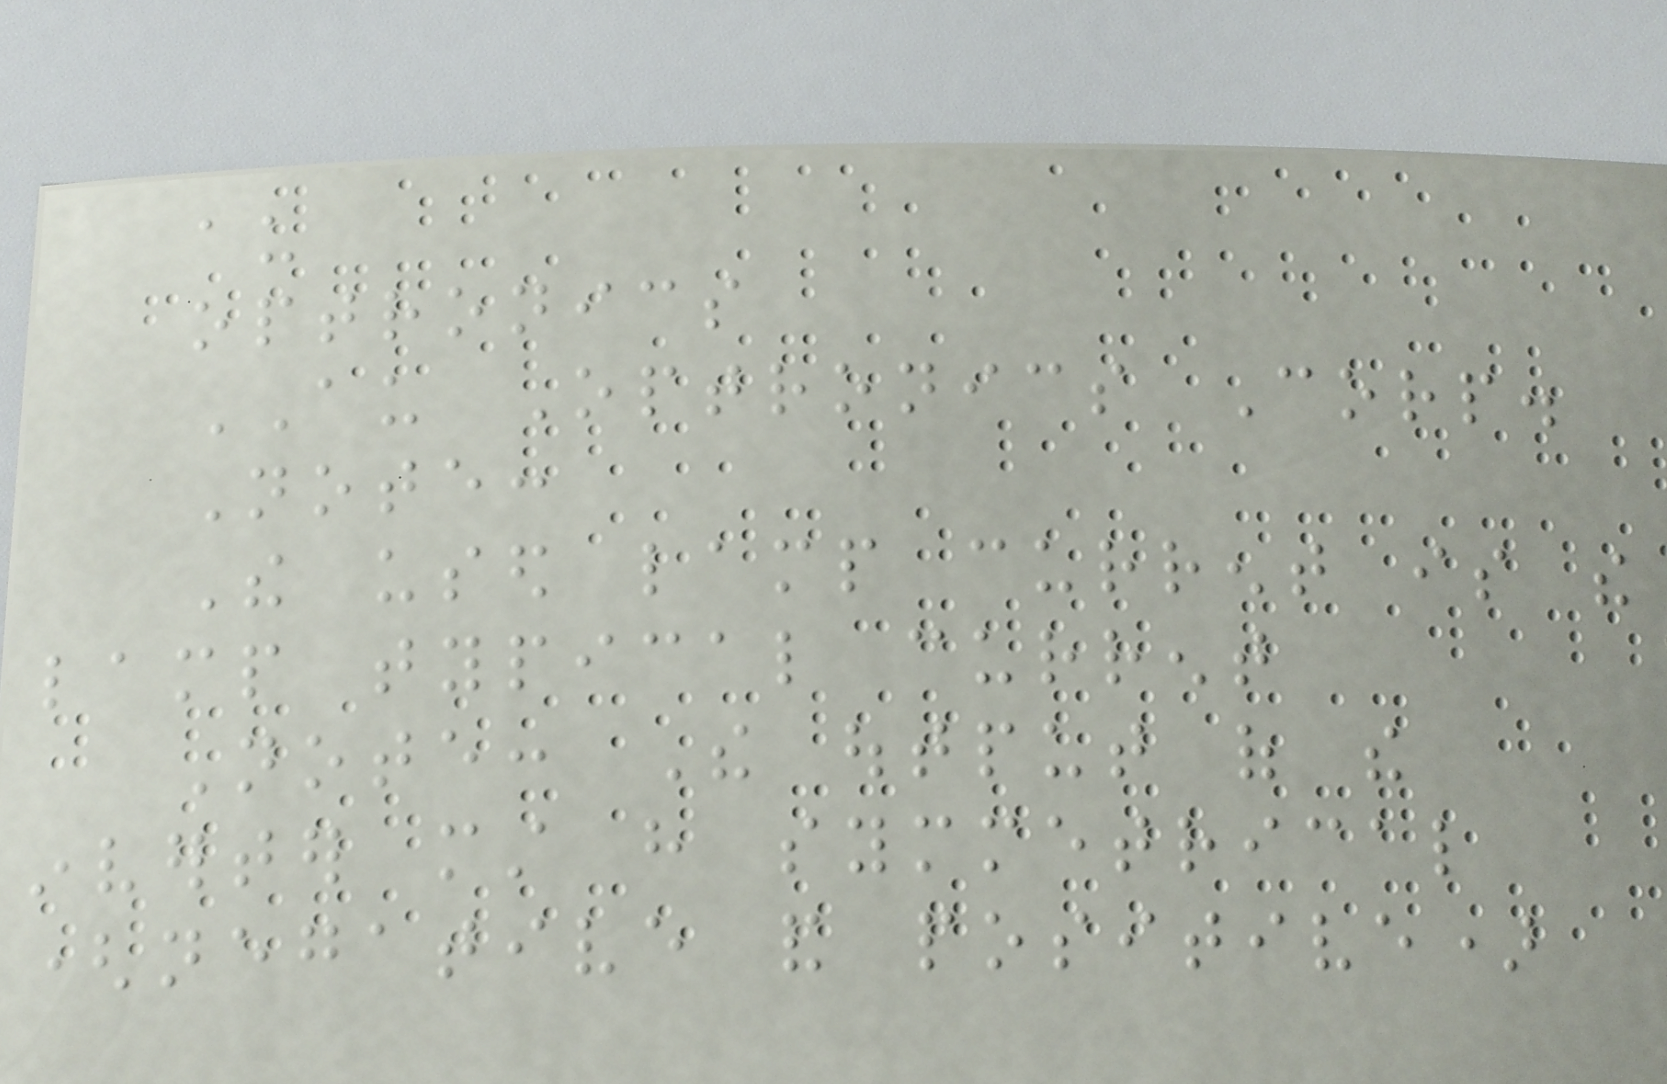au
optronics
AU Optronics Corp.
Note:
The used lamp current is the
lamp typical current
Note: The output of the
inverter must have symmetrical
(negative and positive)
